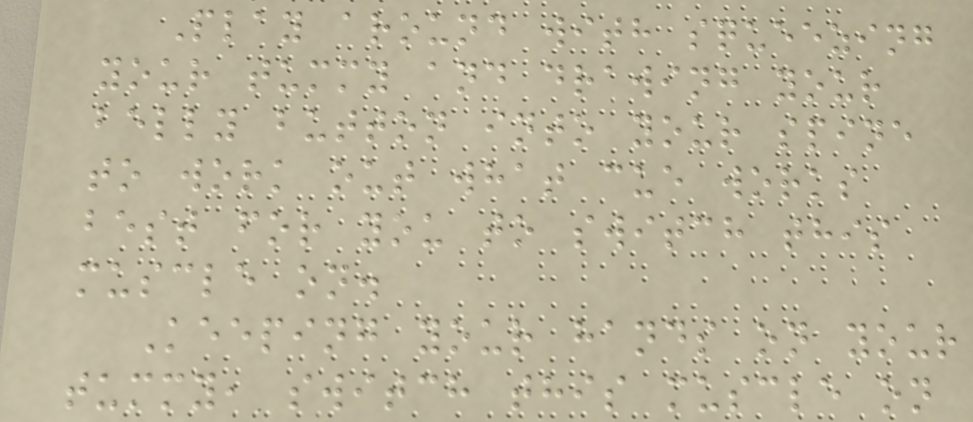Play around with squeezing
your tummy and drawing your
belly button into your spine
to work out what cue works
best for you to switch this
muscle on.
Keeping your hands on your
tummy, switch this muscle on
